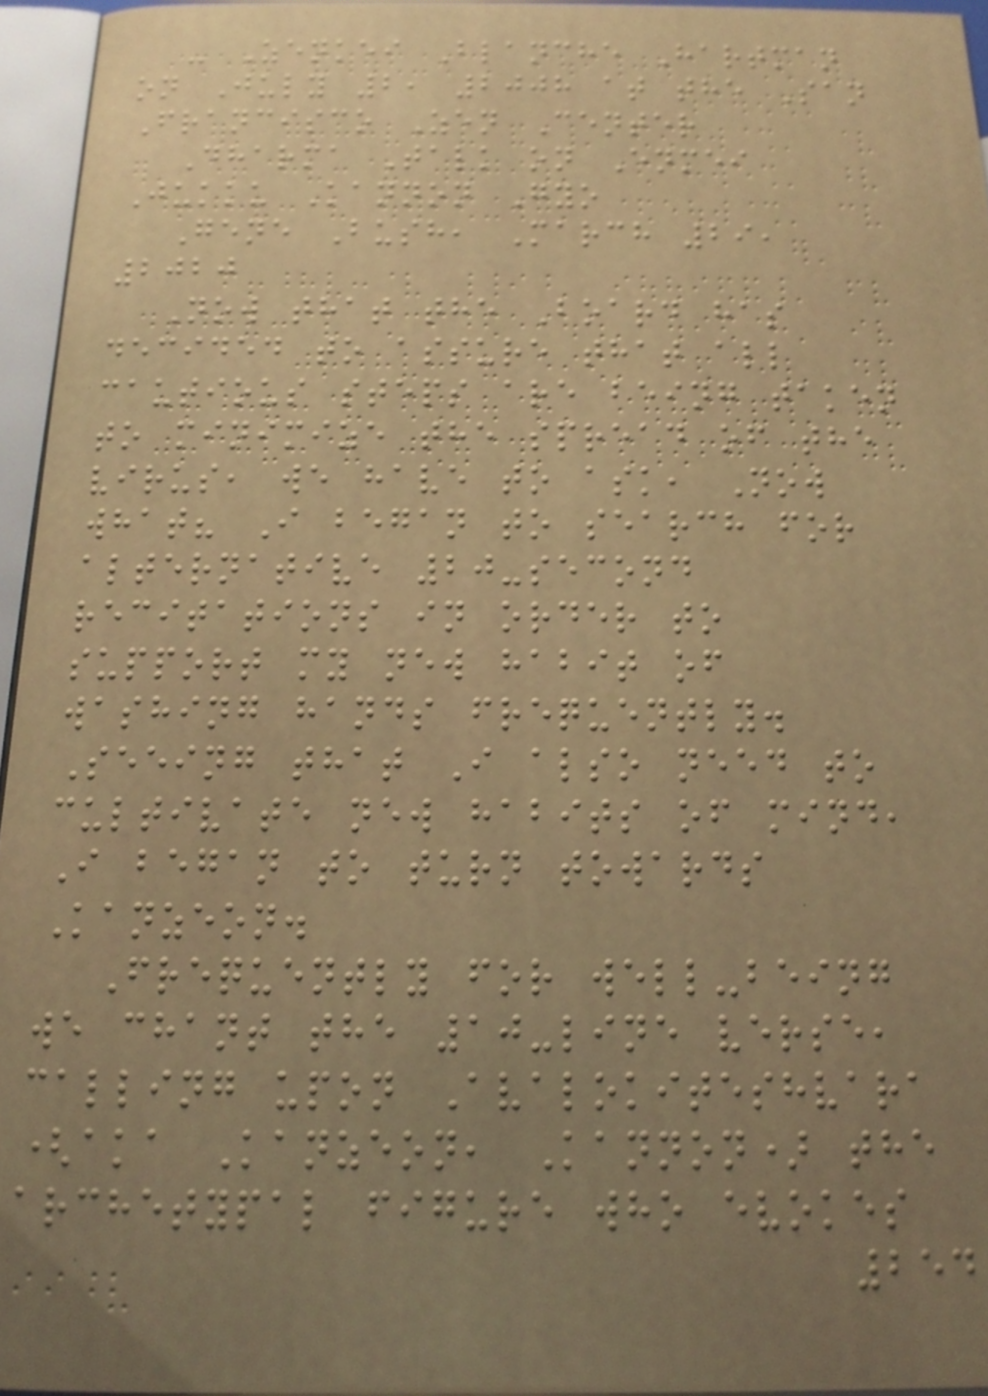- Zenkei Blanche Hartman
on July 2, 2008 at the San
Francisco Zen Center
Dharma Talk on Enmei
Jukku Kannon Gyo
Gene Bush, March 29,
2020
Now that the Board has
decided to assure that all
cautious steps are being taken
to minimize the spread of the
virus, we have to ask, Now
what? I began to search for
alternative 20-second
recitations in order to
support my new habit of
washing hands frequently.
Seeing that I also need to
cultivate new habits of mind,
I began to turn towards
Kanzeon.
Frequently for well-being
we chant the 10-line verse,
calling upon Avalokiteshvara
(aka Kanzeon, Kannon) the
archetypal figure who evokes
254
